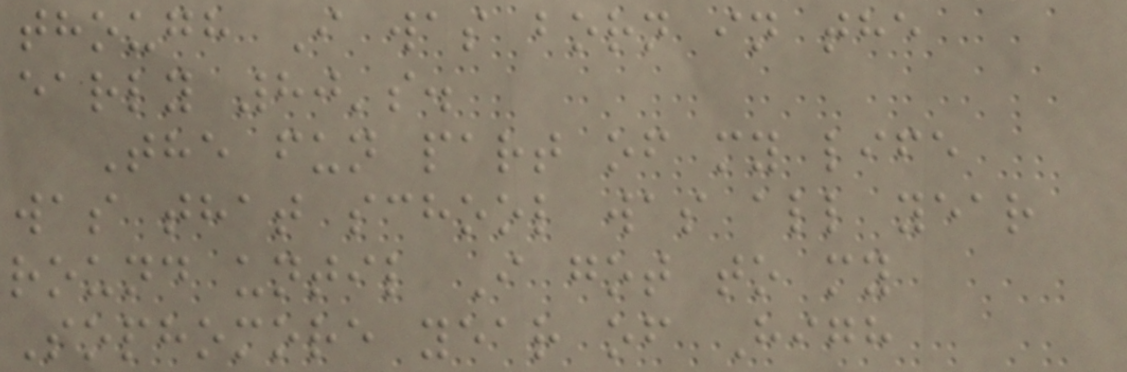though I was born in the
early 80's.
The fun part of my life
was that school was all year
round until I got to my
Sophomore year of High
